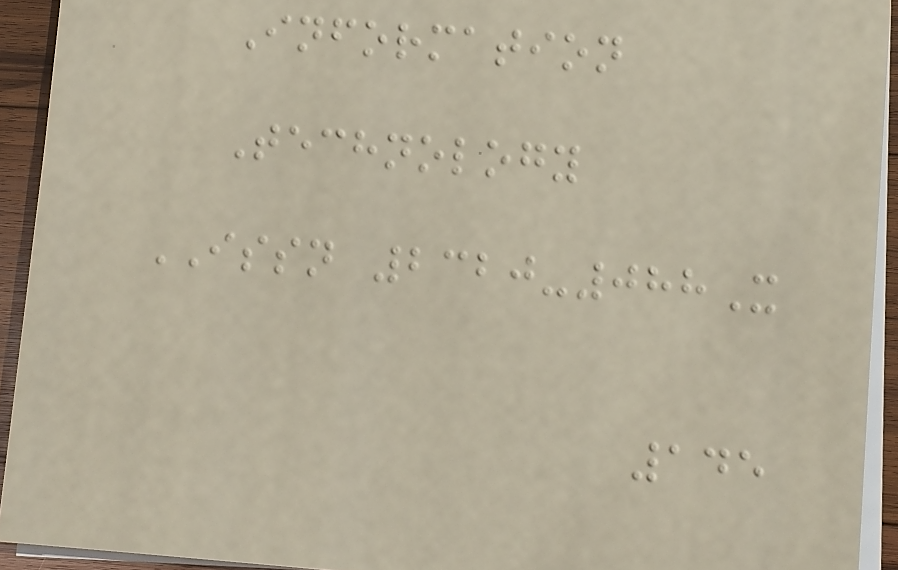Information
Technology
ISSN 2320-088X
145
